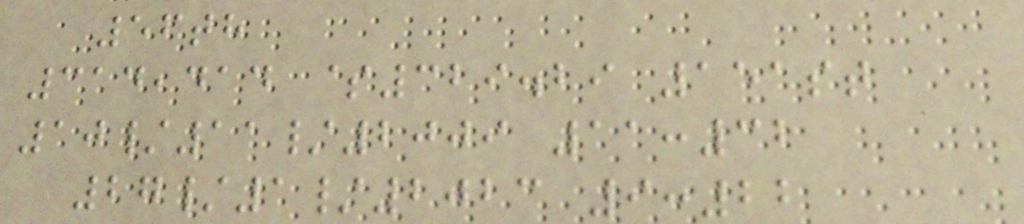56th
314,414 $329.29 151st
10/11/2009 11:32
27/1/2023 9:22
